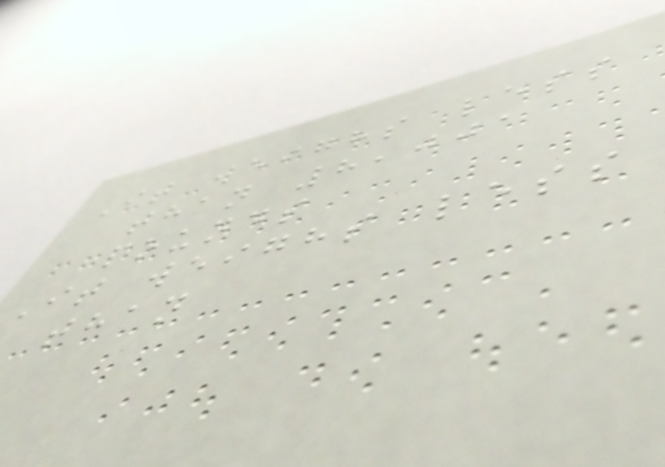It weighs less
than 8,001
pounds
It weighs less
than
